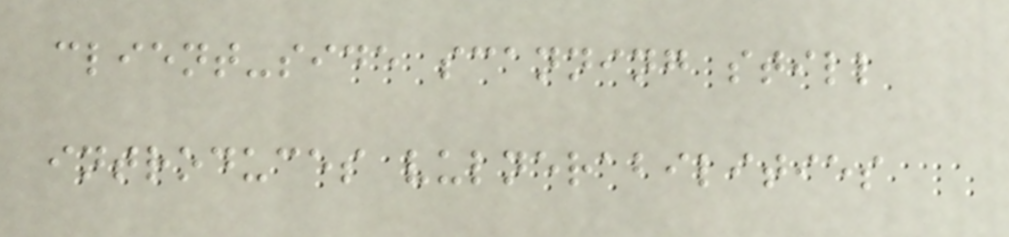client-side scanning still
introduces vulnerabilities
